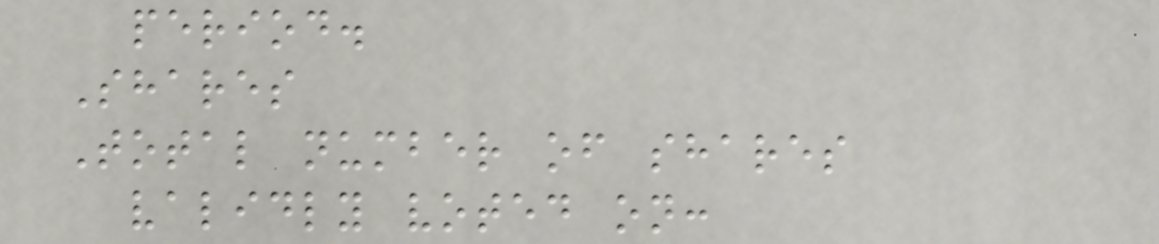period.
Shares
Total number of shares
validly voted on:
